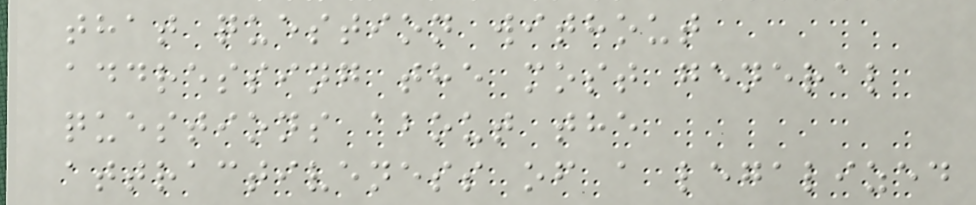that question without
addressing the most general
questions about the
attractiveness of a legalized
